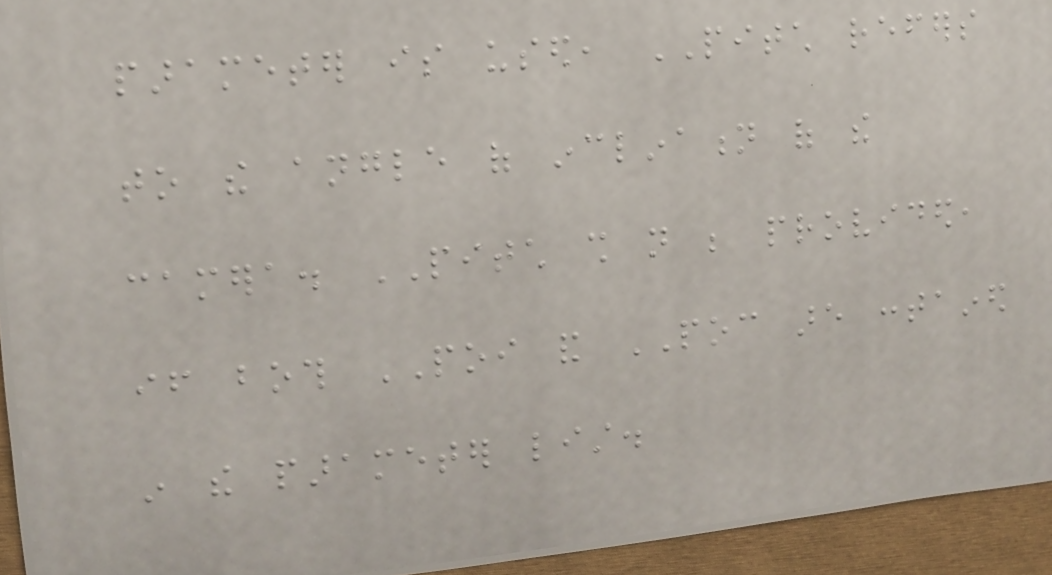parameter is used, PITCH refers
to the angle of inclination of the
camera. PITCH shall not be provided,
if both POI and POC are contained
in the parameter list.
